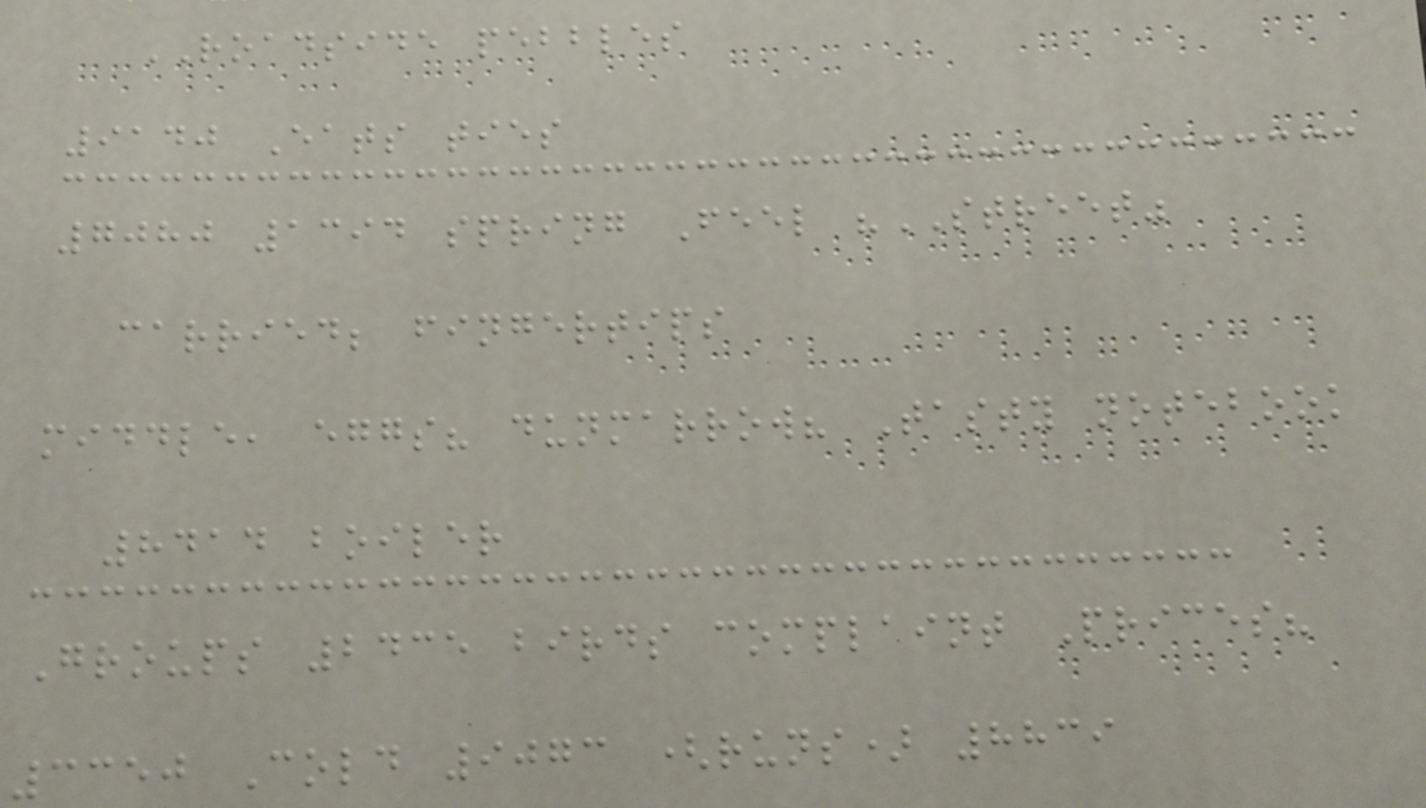ROADSIDE pebbles
9140 Eats ties
7080 1394 spring Feel "STREET"
carried; fingertips
middle, eggs? dunmarrow? Tasty notebook
8414 boiler
Groups 2435 birds complaint Prices?
3350 Cold 9073 (runs) 8839
